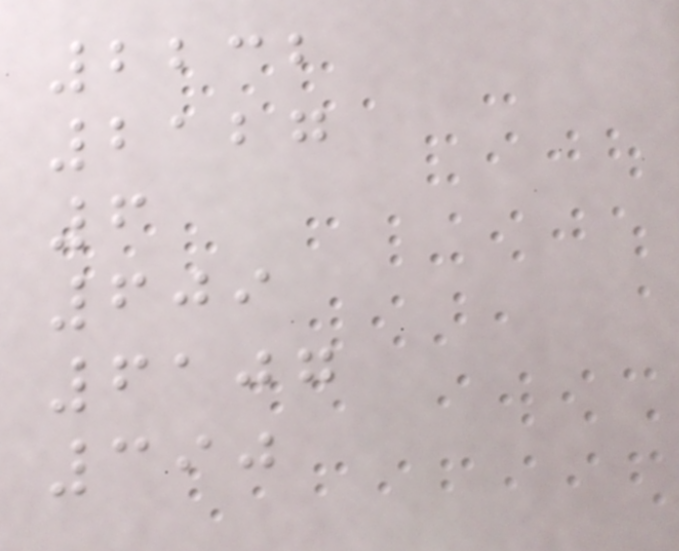2232
2127
6
609
6107
390
